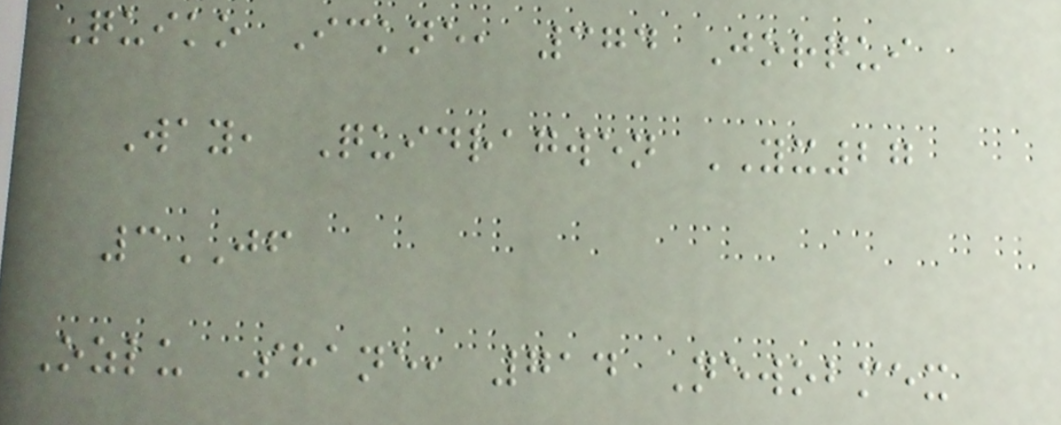Quiko Ickne, 374 Jorqui
Way, Quidragwen YX27
3JF
Ozlu Shane, 714 Newobmex
